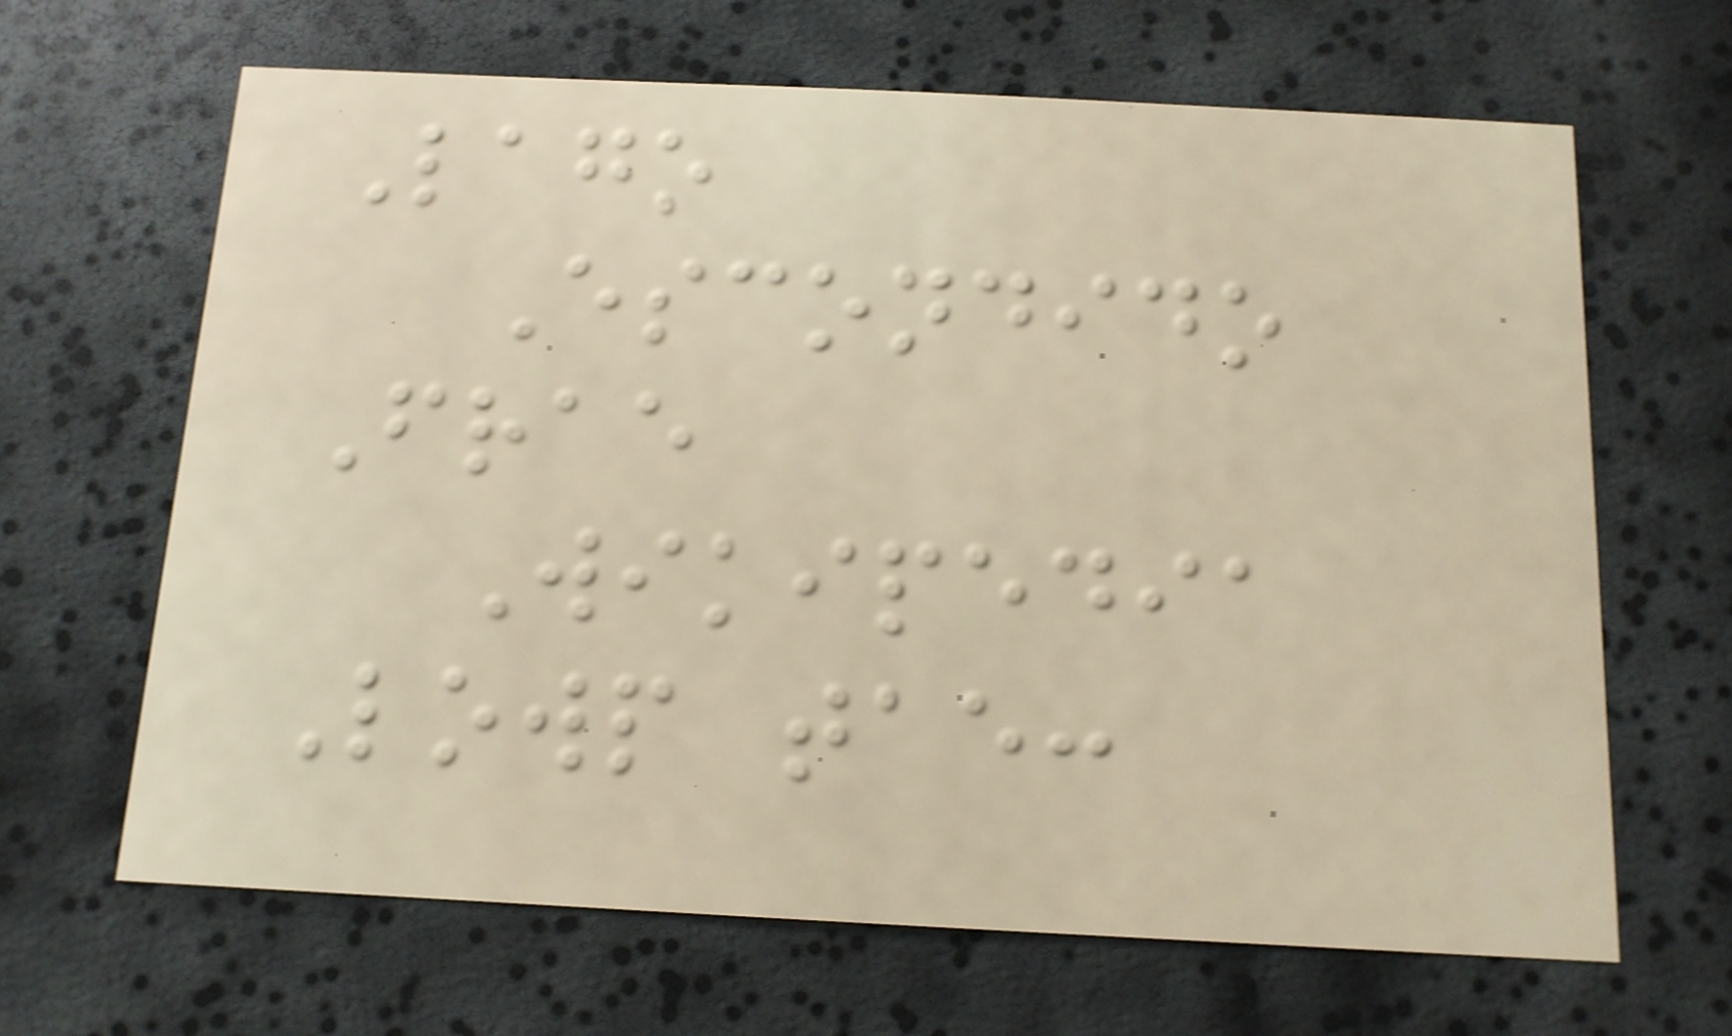Lago
Escondido
Frae
Wikipedia
Lowp tae:
